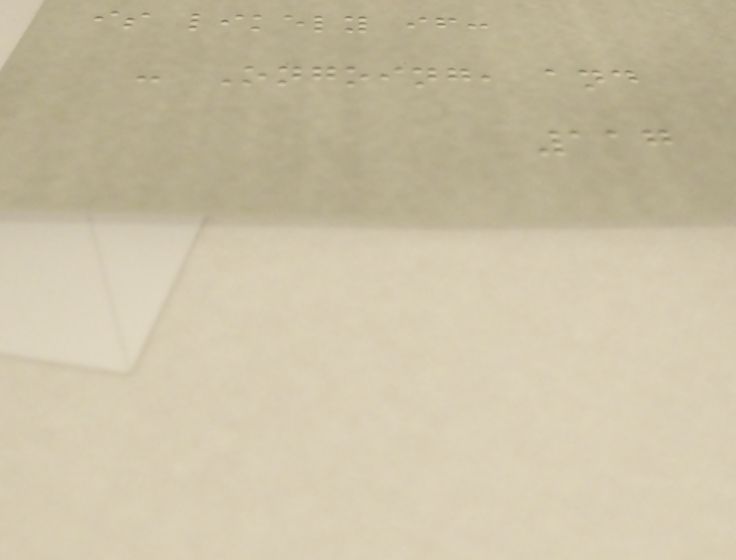is likely if:
- Ongoing, and
117
